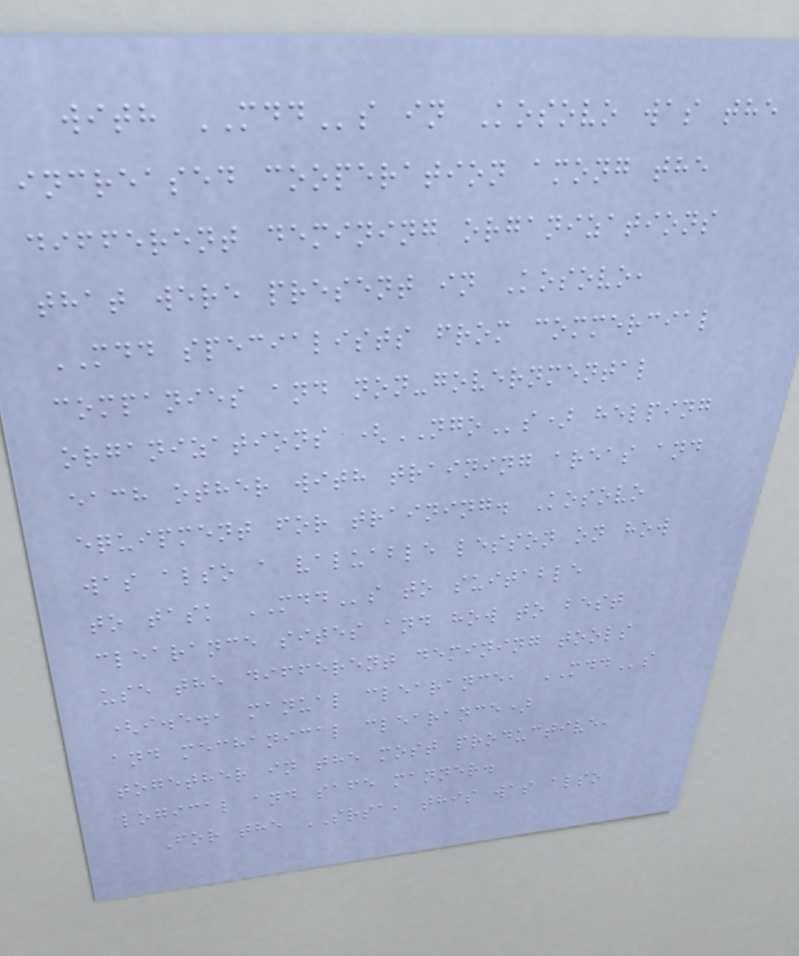with MDDs in Kosovo was the
increased cooperation among the
different demining organizations
that were present in Kosovo,
MDD specialists from commercial
companies and non-governmental
organizations (NGOs) helping
each other with training areas and
equipment for training. Kosovo
was also a valuable lesson on how
to task MDDs to suitable
clearance sites and how to best
use the different demining tools
(i.e., manual clearance, MDDs
and mechanical clearance)
together in the most productive,
logical and safe manner.
For the SRSA, this was also
